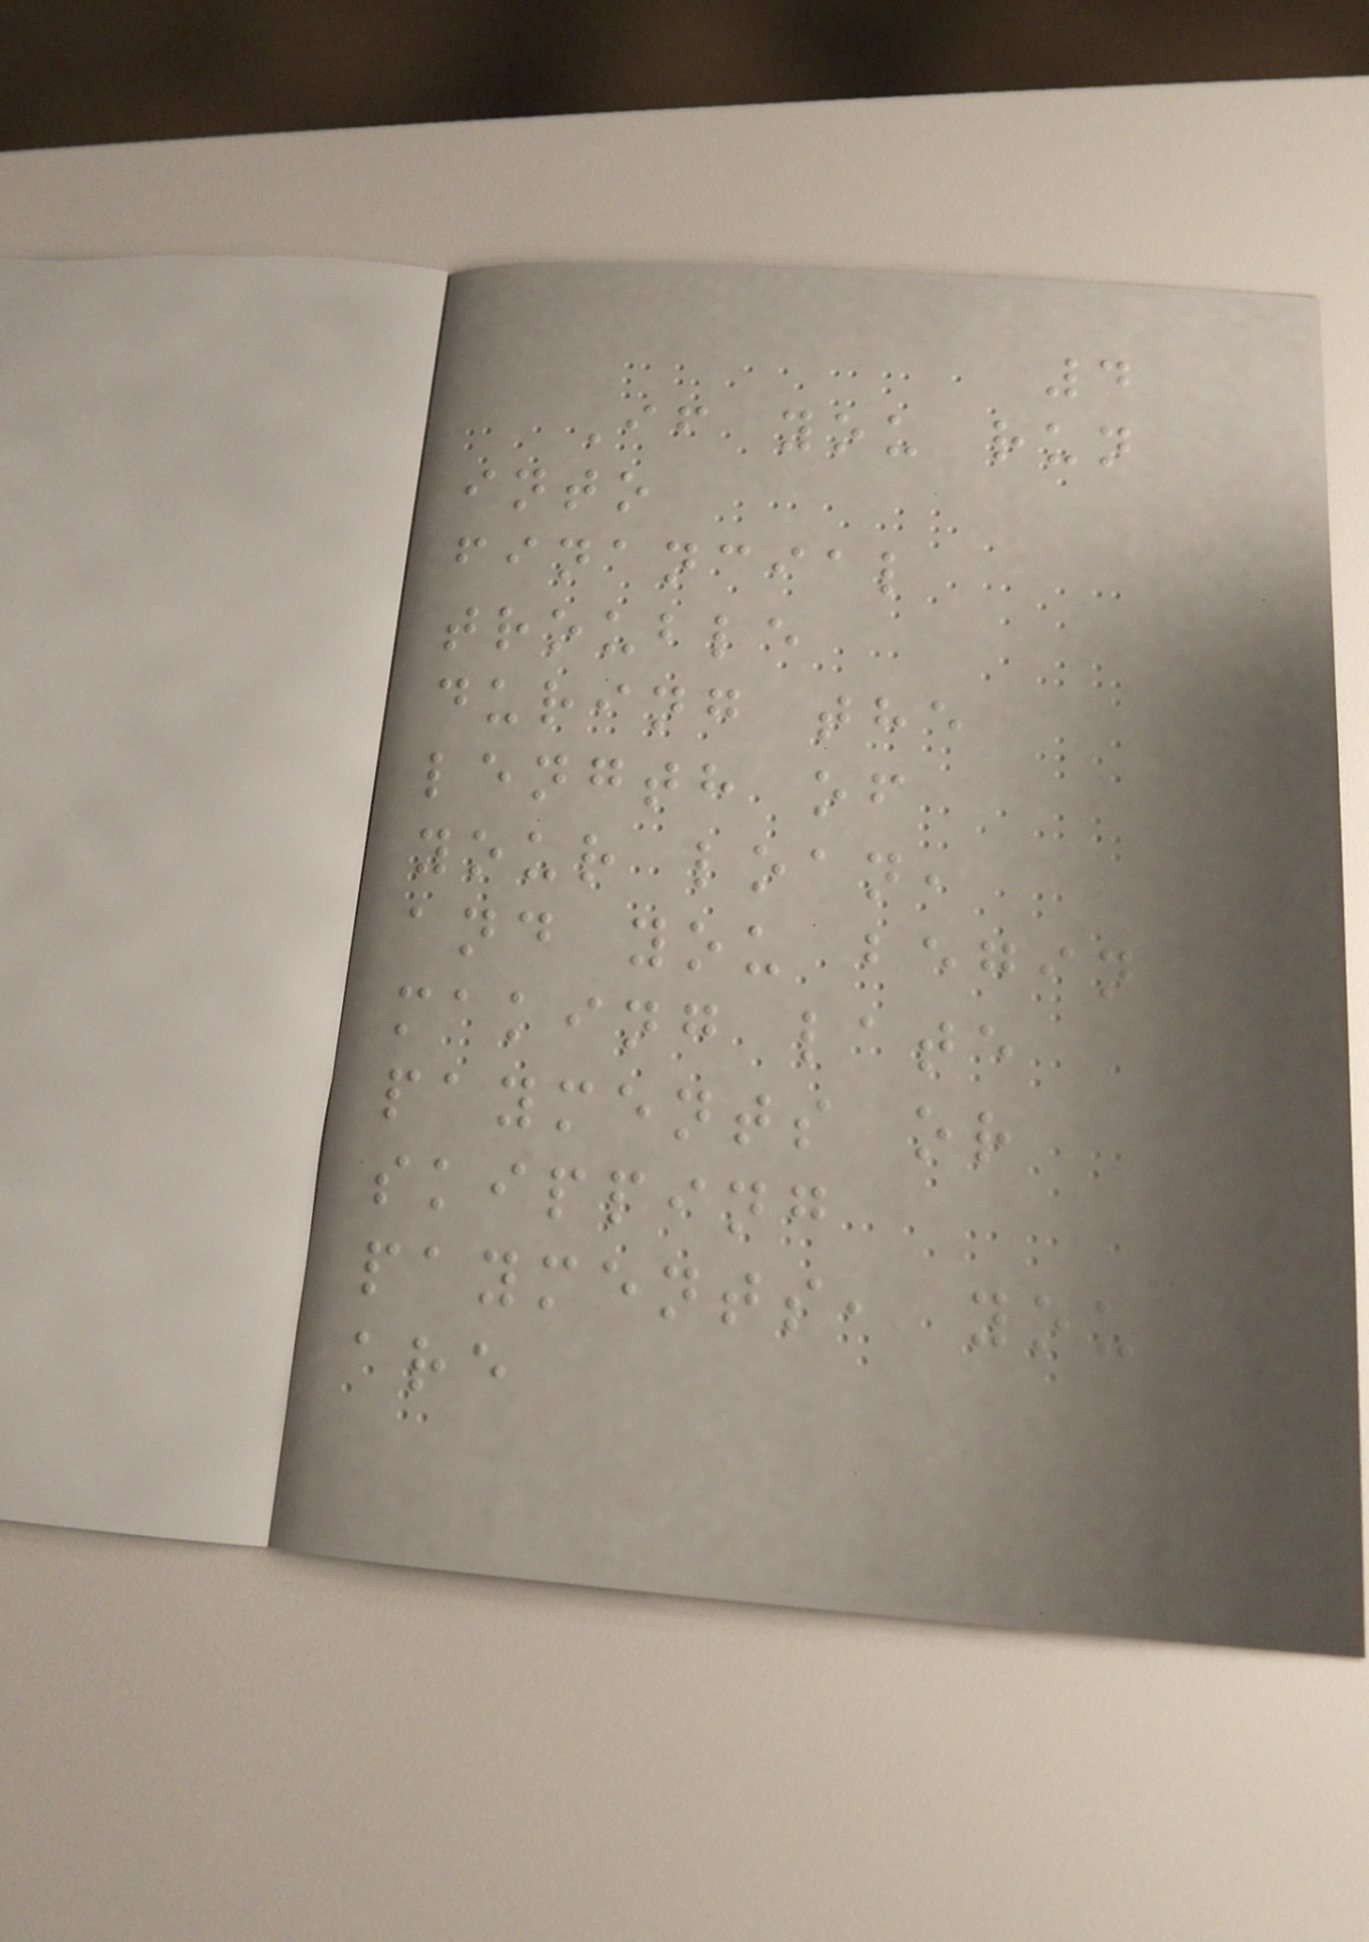4
If you run
into
financial
trouble
during the
length of
your loan,
and you begin
making late
payments or
skipping
payments, you
are
